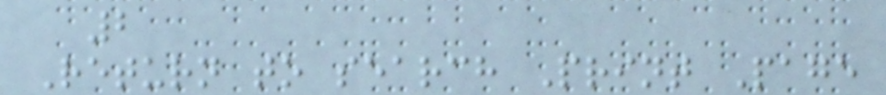2
Return to search Print Page
